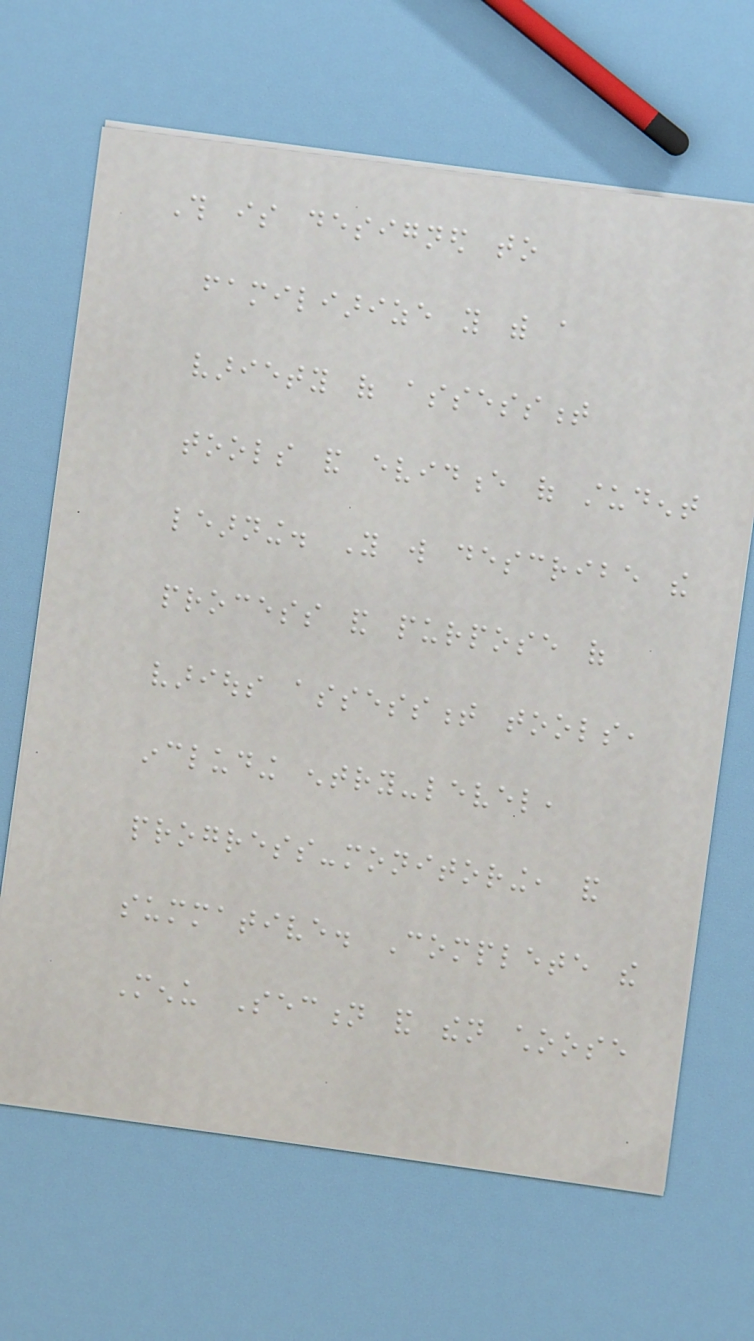This is designed to
familiarize you with a
variety of assessment
tools and evidence of student
learning. You will describe the
process and purpose of
various assessment tools,
including entry-level,
progress-monitoring, and
summative. Complete the
Menu Section and then choose
